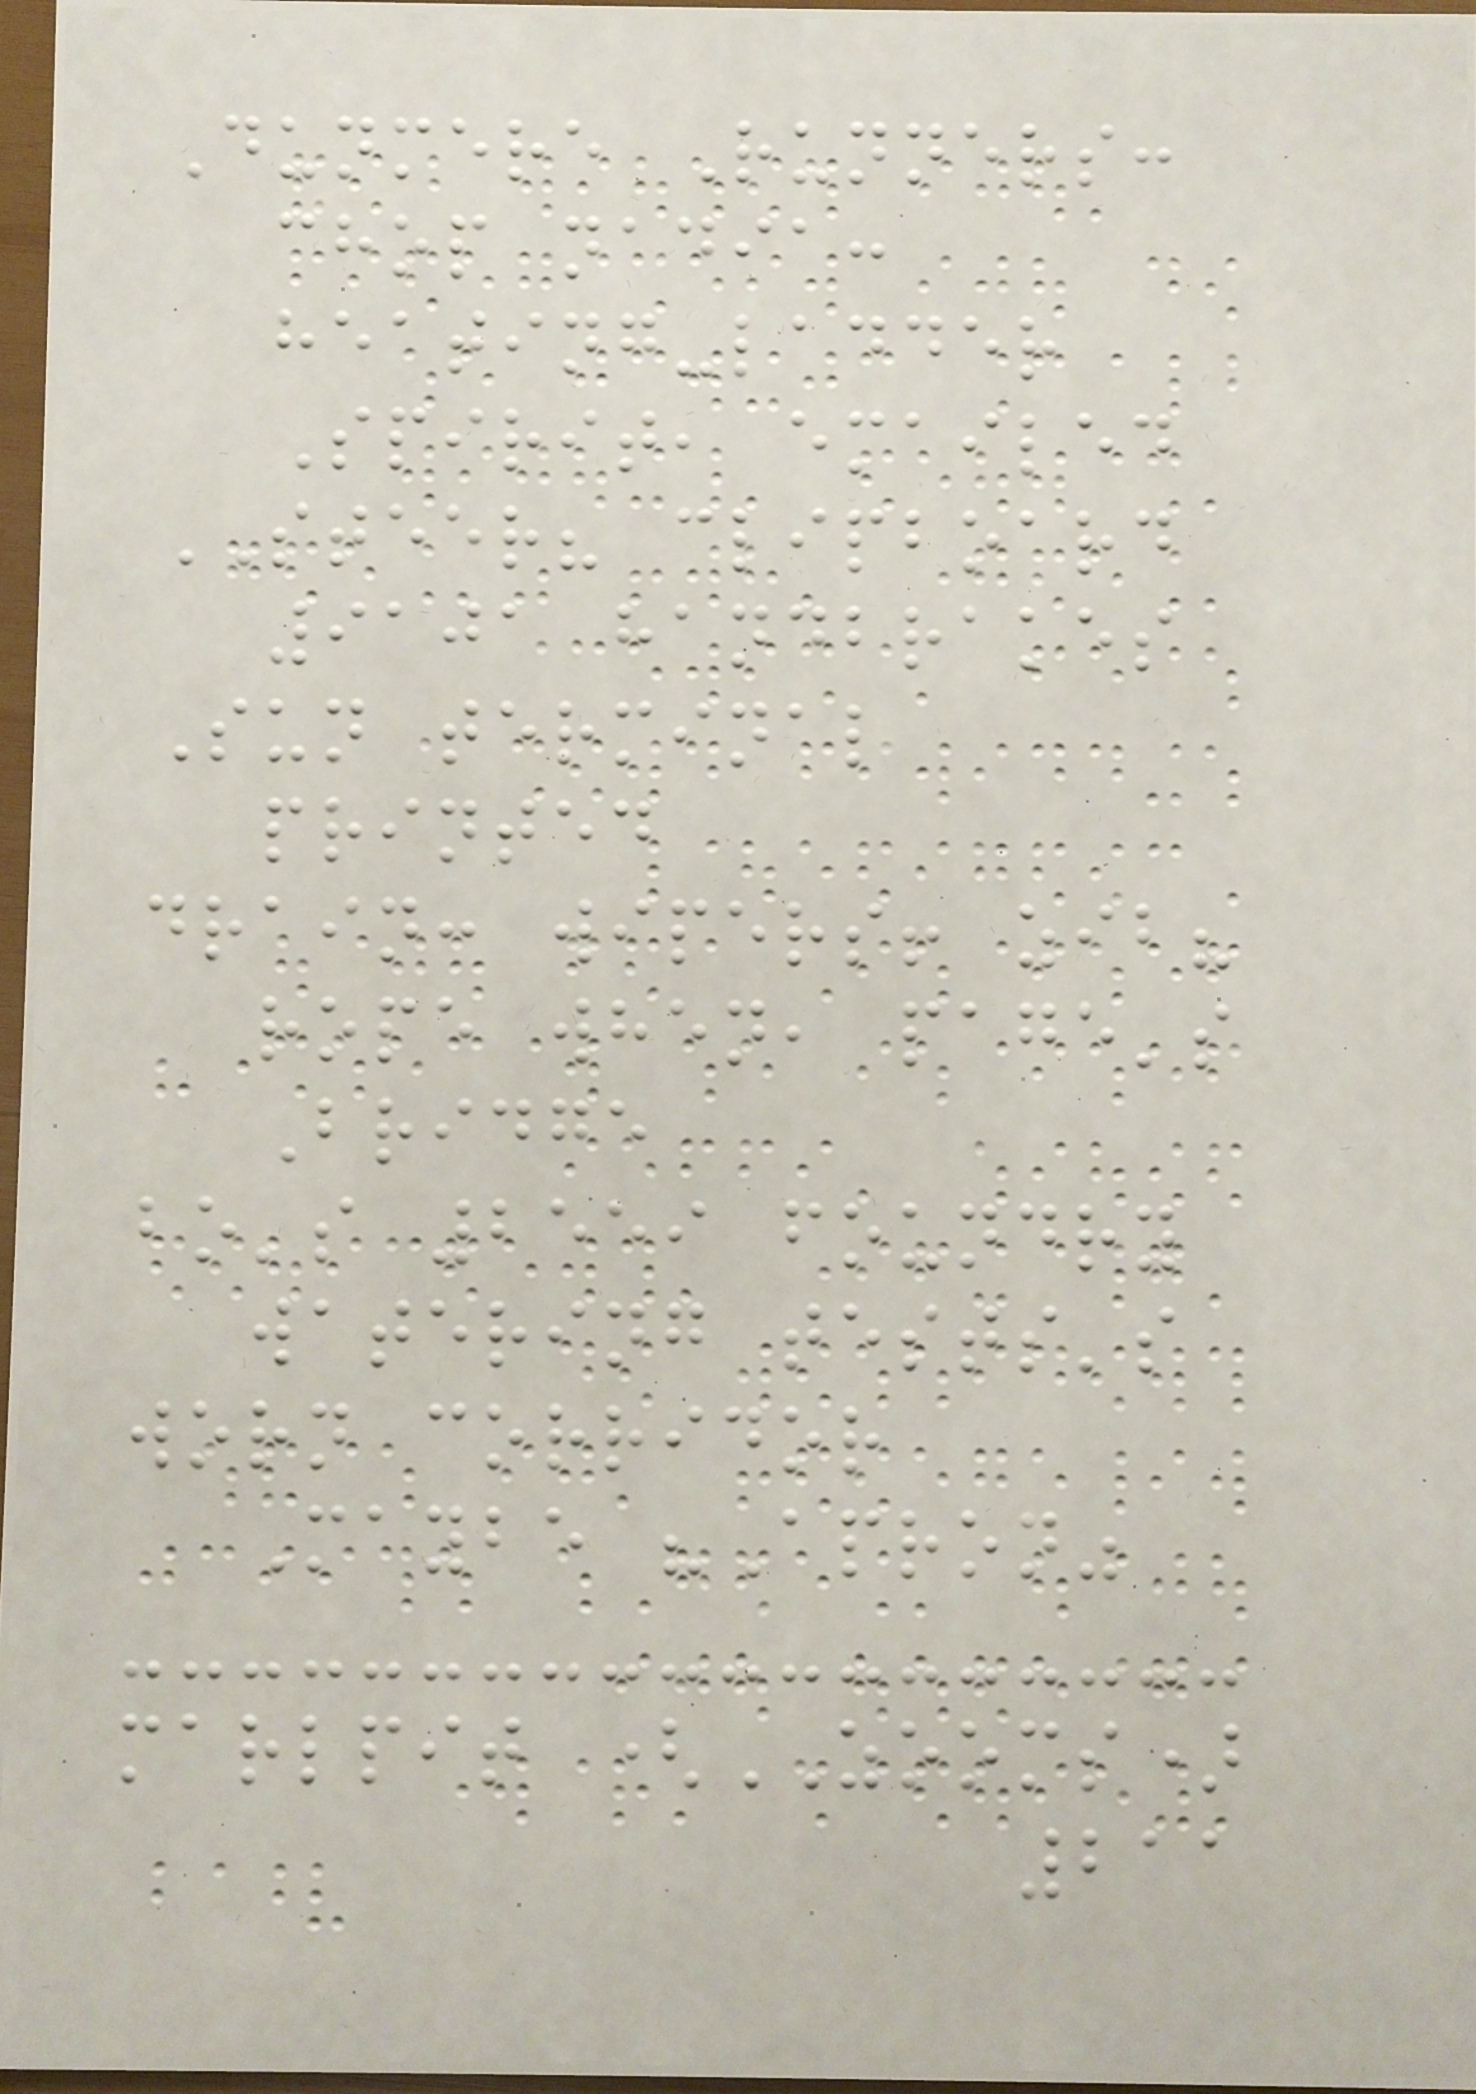Dunmere Runners:
chop nadia:
heating-ladder
Spirit, emailed
STEER? clipboard
9101 handbrakes
Sun terminal
printed
drain: wipers! zib?
rope when, page's
Bridge
bo's 2559 foundry
watering tests's
worn corridor
Maybe "Apron"
marlpit (ZOOMS)
211
